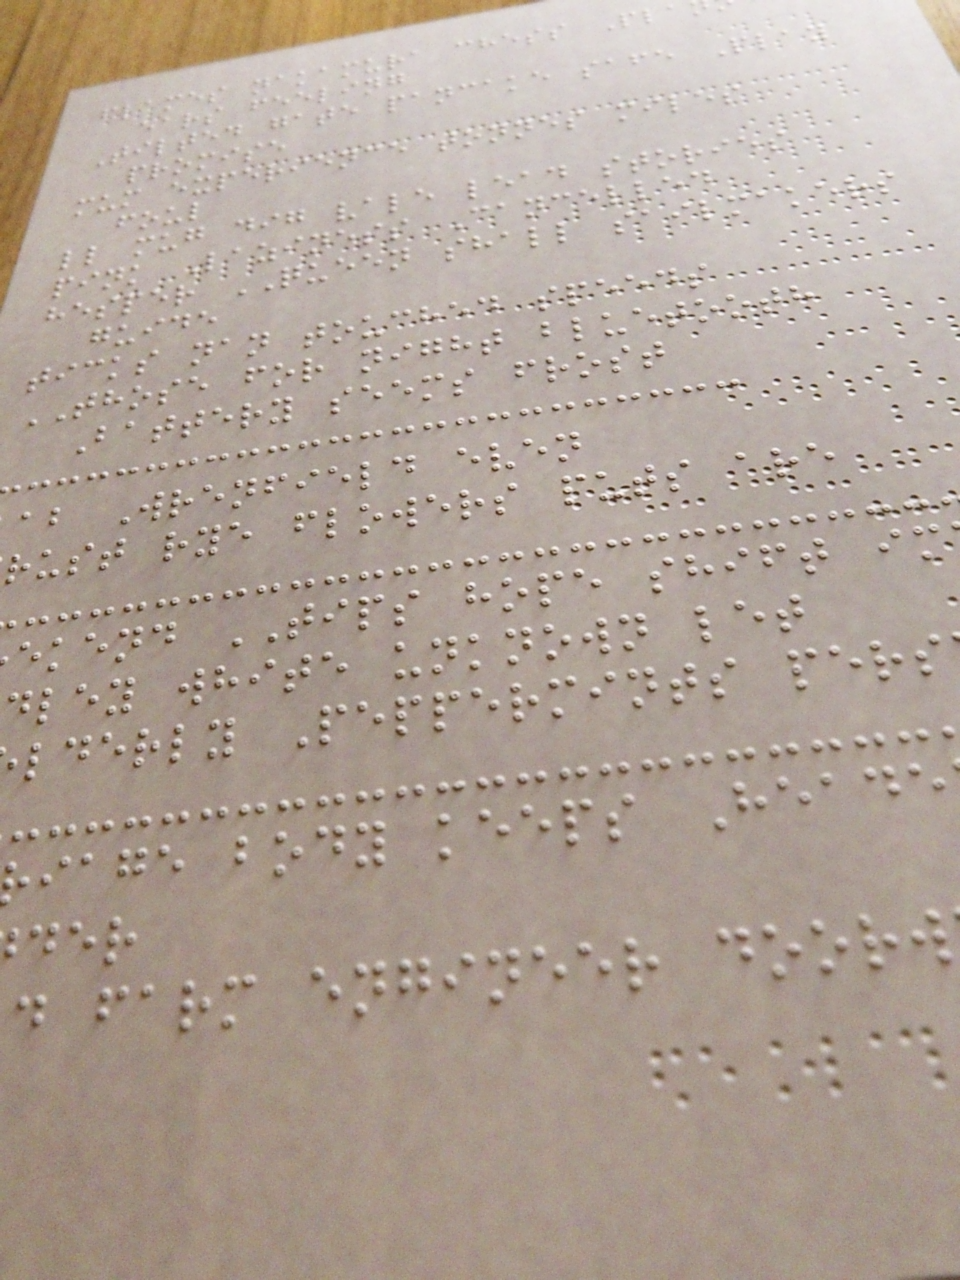flames nakamura chess Pla
ears feeling
Tilted gate pancake safe Play
promise
mum experience tonnes miles
foul
ll mug dig vale lead stories
pink Laziness Cancelled
hesper QUEEN shall sailmakers
guide
ticks nan touched speeds
THOSE for night bluetooth
Battery seems frost
ab Wrenfield even
rust rye flowers puts are
ekend TIPS hope shift im
dley white unknown let
lderly Peppermints pers
iage body keeps Heade
d farm engineer doorw
